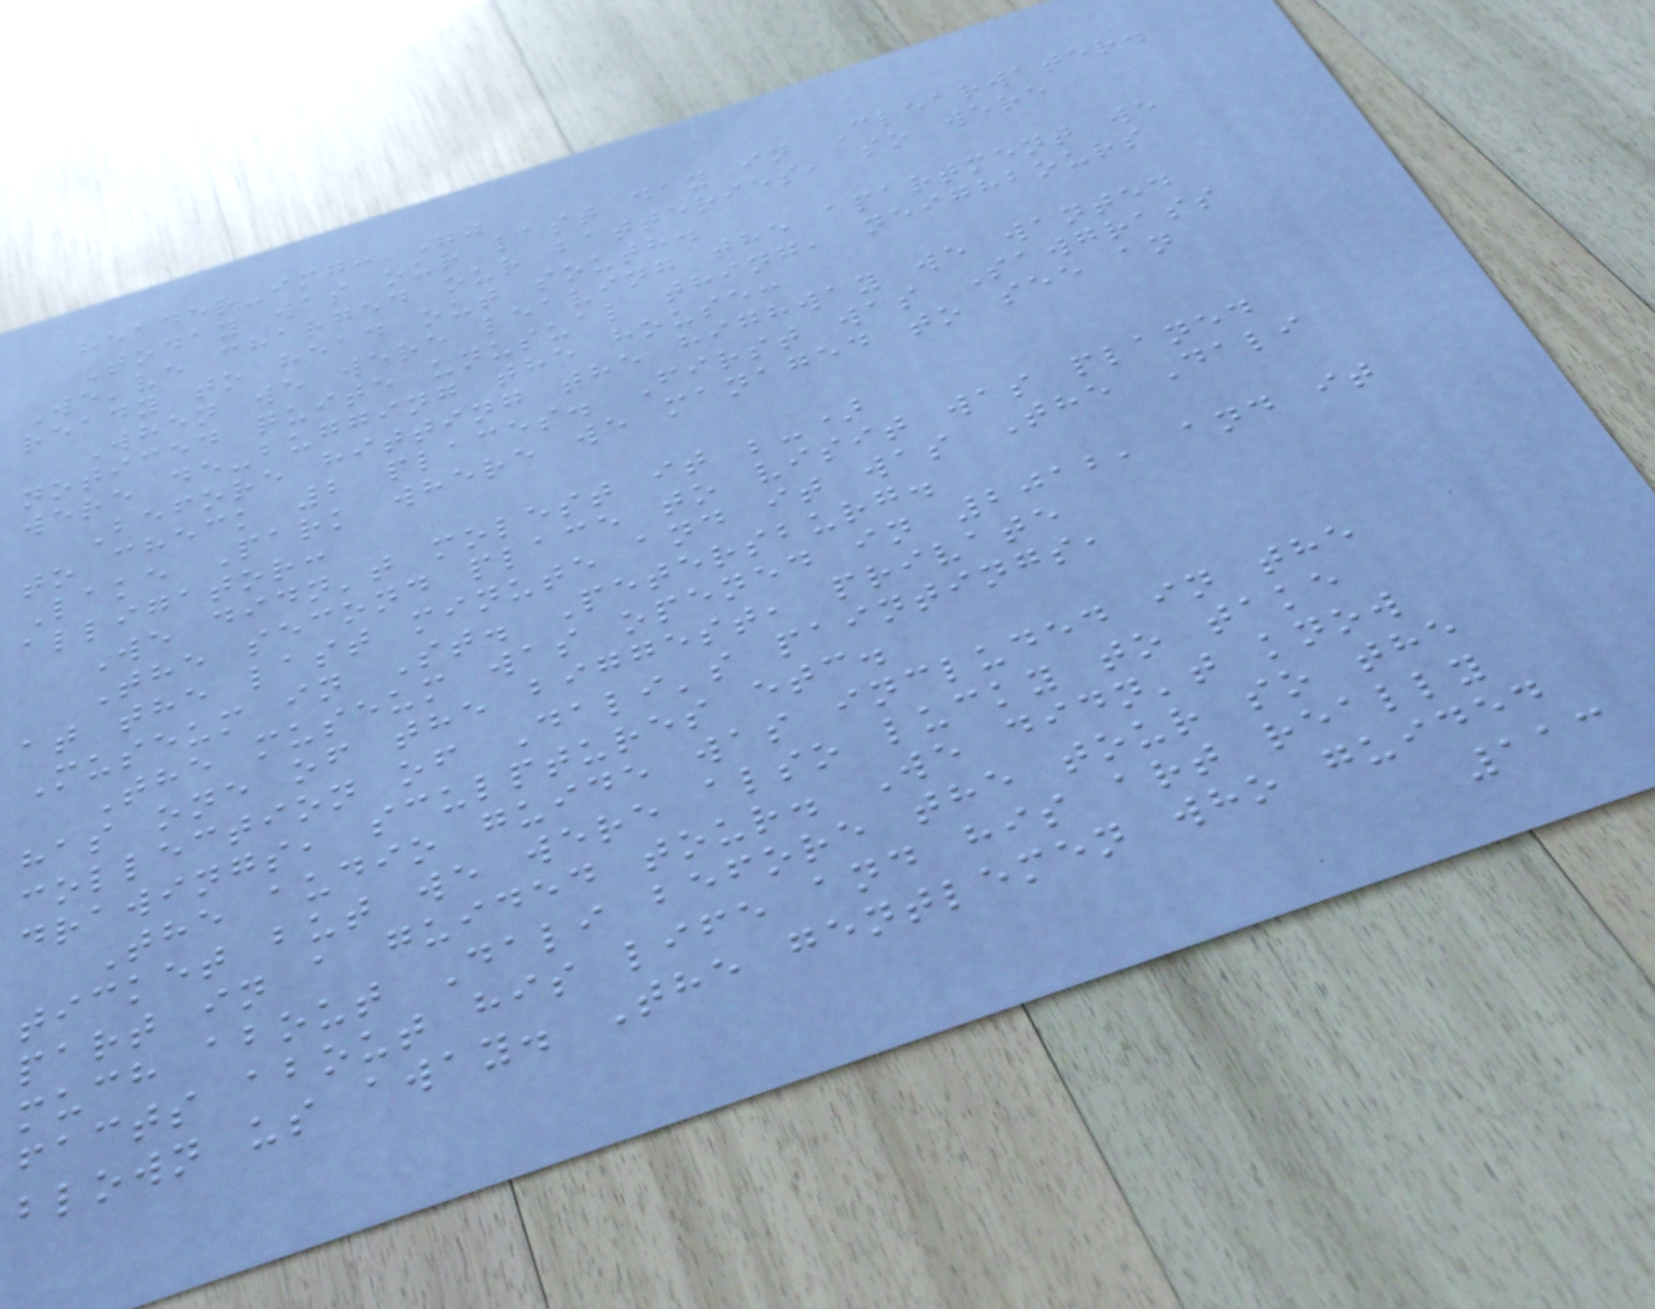header-img: ""
Today was our last day in Clearwater.
We've charged our batteries, so were
ready to head out south.
When we were leaving the apartment we
noticed quite unusual thing, neighbours
were de-bugging the house:
Before hitting the highway we wanted
to check 2 places. First was Sawgrass
Lake Park where we managed to see an
alligator:
We didn't molest it ;-)
The second place to visit was planed
at the last minute and it was The Dali
Museum in St. Petersburg.
The museum was opened in 2012, and it
has one of the biggest, private
collection of Dali's paintings,
drawings, sculptures etc.
The audio guide was included in the
ticket but we were also lucky to take
part in a guided tour. We didn't know
much about Dali before the tour so the
facts about his life and his art really
blown us away. The gentlemen who guided
113
